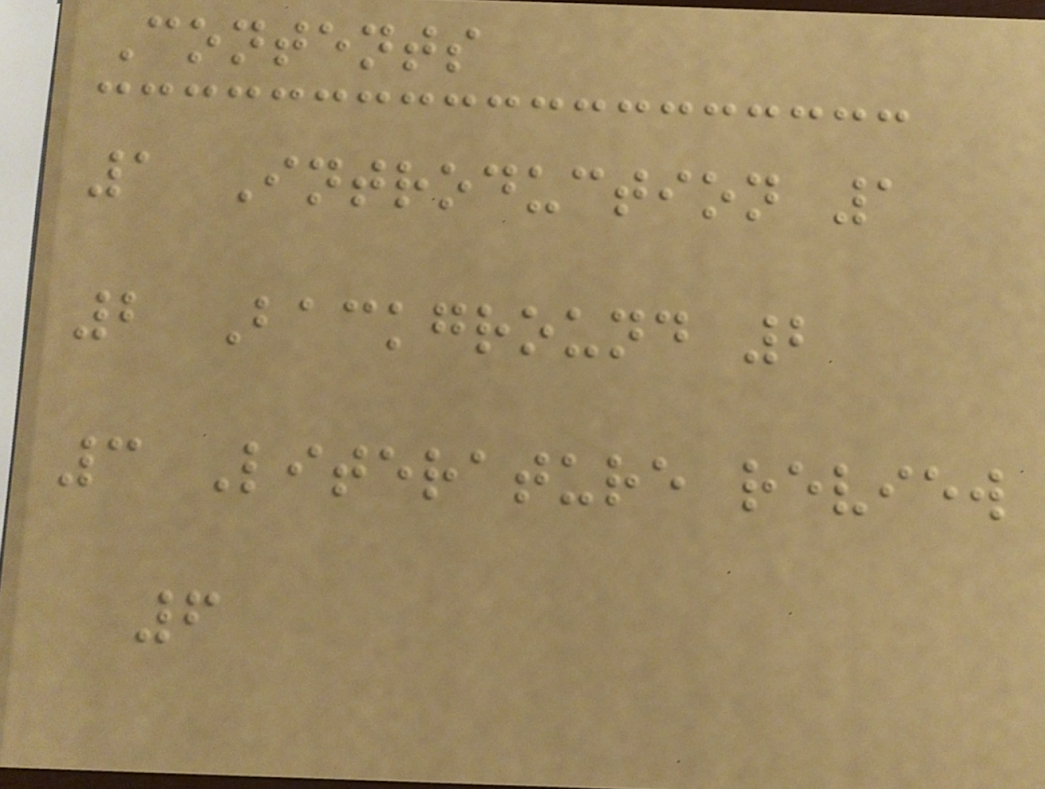Contents
1 Introduction 1
2 Background 2
3 Literature review
6
